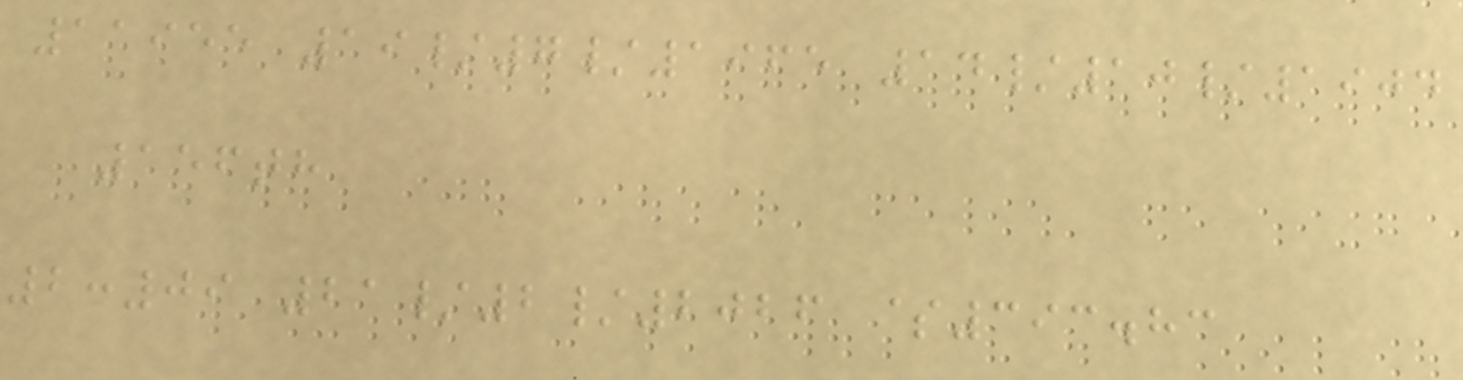11955 19/7/1965 14/10/1904
156th
2:09 21/2/2026 $393.83
